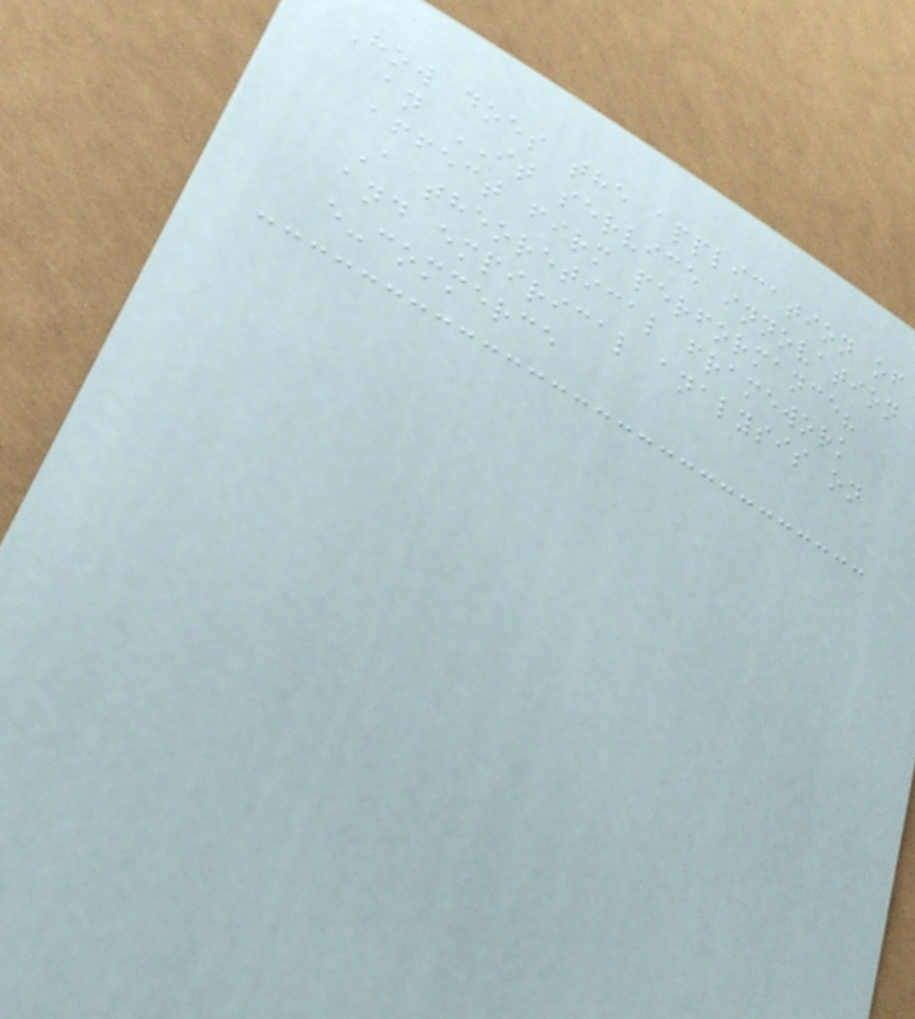How does the application of
an IT service innovation
affect firm performance?
A theoretical framework
and empirical analysis on
e-commerce
